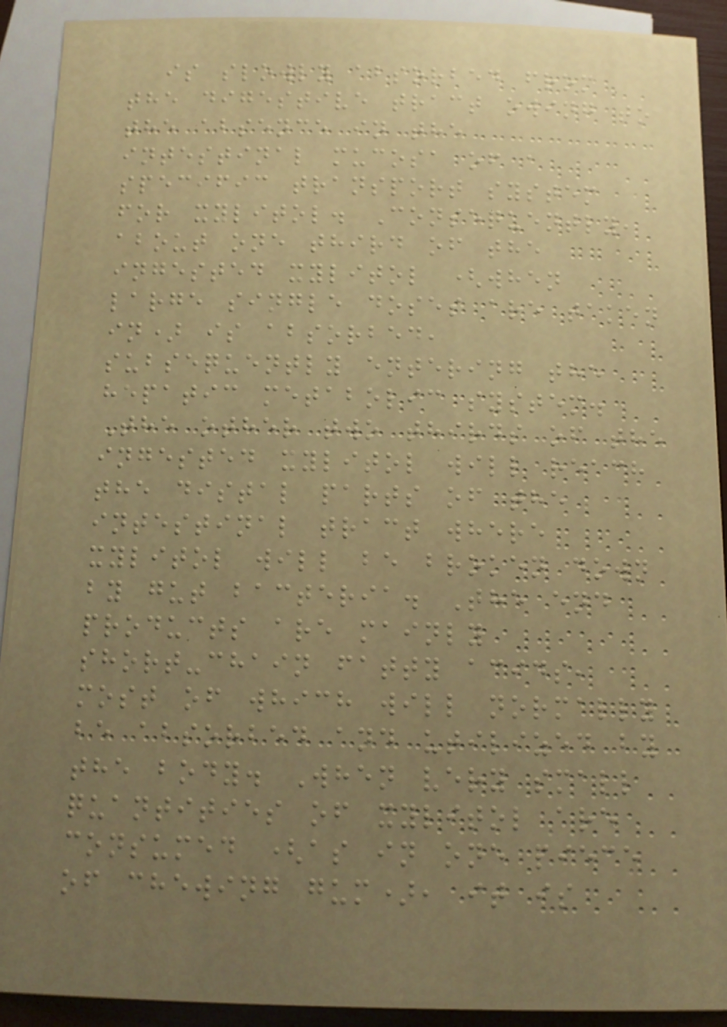is slowly absorbed from
the digestive tract owing to
the absence in the
intestinal mucosa of a
specific transport system
for xylitol. Consequently,
about one third of the
ingested xylitol (when
large single doses are taken
in) is absorbed,
subsequently entering the
hepatic metabolic system.
The other two thirds of the
ingested xylitol will reach
the distal parts of the
intestinal tract where
xylitol will be broken down
by gut bacteria. The end
products are mainly
short-chain fatty acids,
most of which will normally
be absorbed and utilized by
the body. When very small
quantities of xylitol are
consumed (as in one piece
of chewing gum), it is
